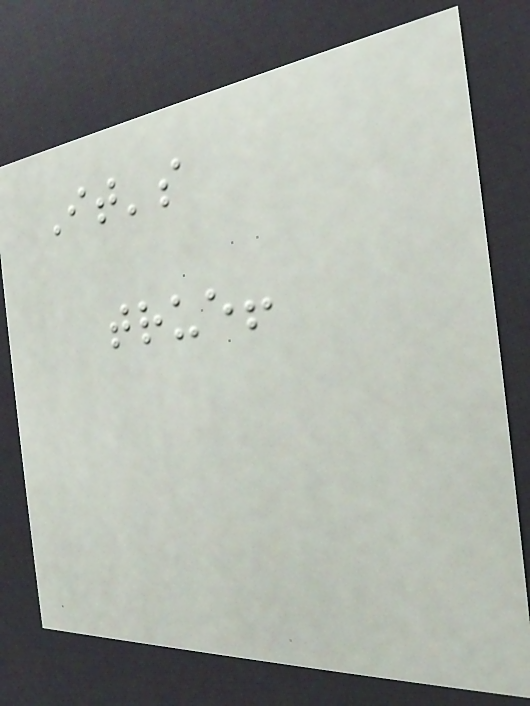It's
true!
